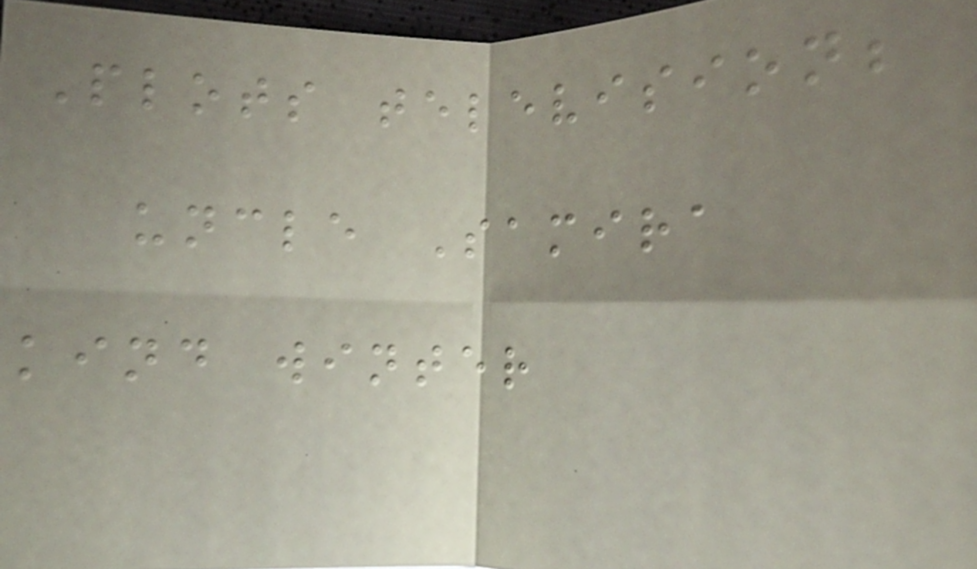Plots television;
uncle Samira
kind winter
